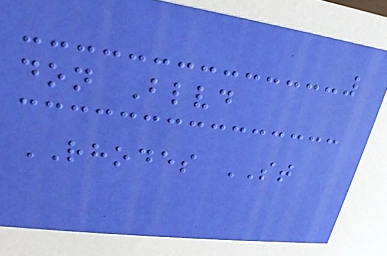don Blvd
RHODES ST
